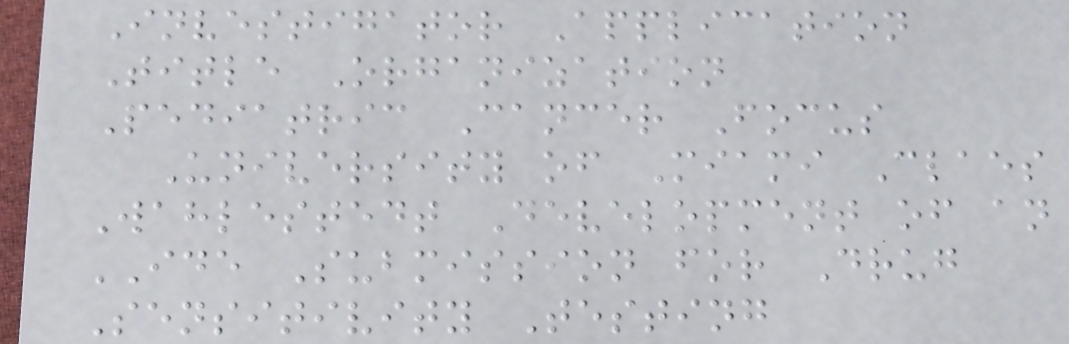Investigator Application
Title Organization
Pediatric Cancer Focus
University of Miami Claes
Wahlestedt Development of an
IDE Submission for Drug
Sensitivity Testing
